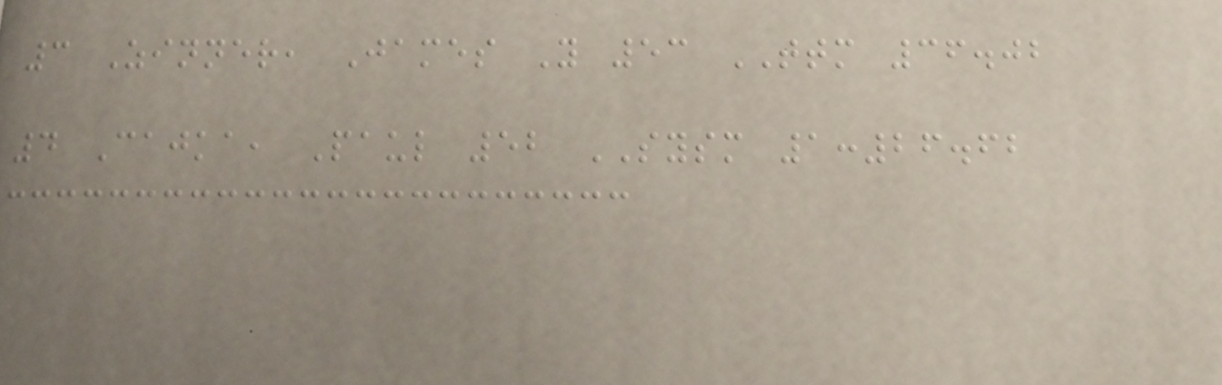3 Zinner, James Y 53 TTM 36.02
4 Cajka, Paul 52 SYSM 1:26.62
